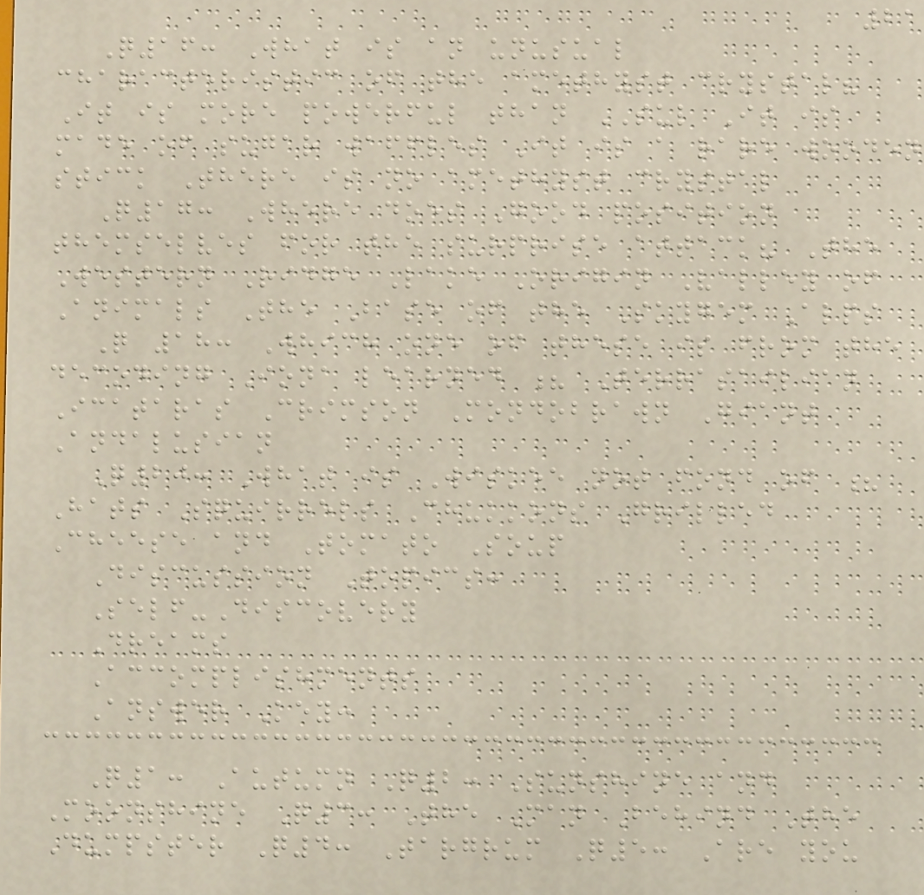21
Q16: What is an unusual
characteristic of the amethyst crystal?
It is more powerful than SUL It is
made of sugar waffles It is a rare wooden
stick There is no amethyst crystal
Q17: Where does Good position
themselves for the surprise attack? The
Western Ridge Lake Origin Valley of
Animals The Base of the Skygem Alps
Q 18: Which one of these is from the
decoding Iona learned ? Terrasailian
Icataras Crimson Mondobrawn Giant
Andalusian
Q20: What is Wiskee not fond of ?
Hats Squirrels Chukkons Grilled
Cheese and Tomato Soup
Discussion Topics:
Self-Discovery
Dreams
Accomplishments
Answer Key:
Q1: Autumn Q2: Sunshine and
Moonshine Q3: The Man Behind The
Dumpster Q4: Targrum Q5: Are you
